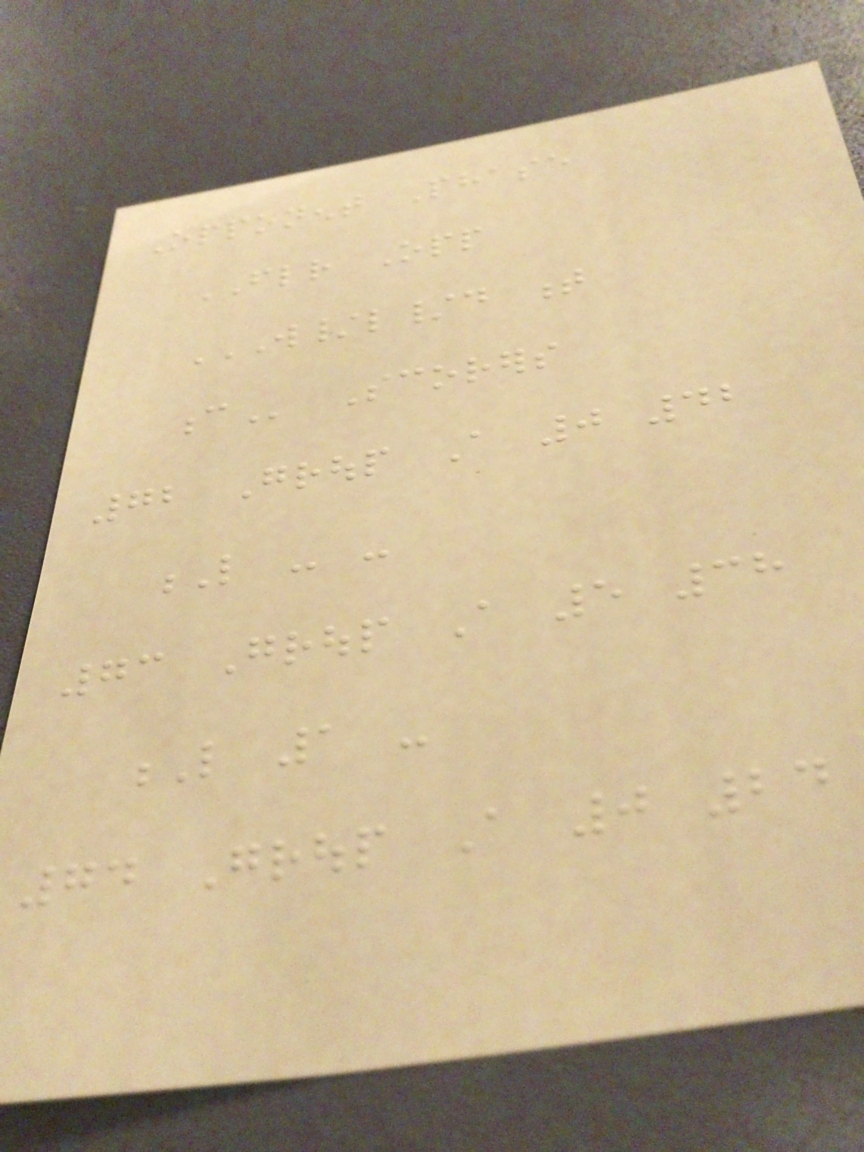Opponent Phase
FLR Opp
W/L/D T
C Scorers
72 Group A 0 42
L - -
73 Group A 5 38
L 1 -
74 Group A 0 24
